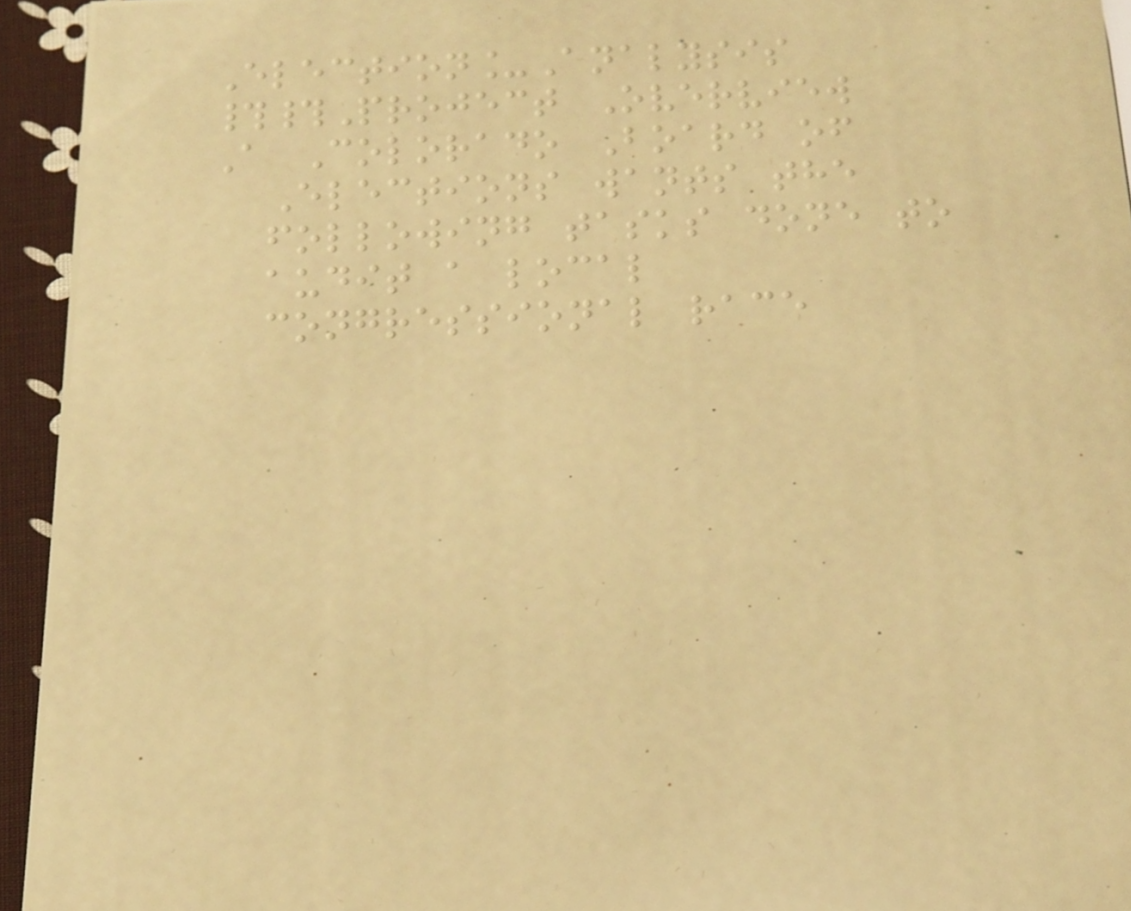Election_Analysis
##Project Overview
A Colorado Board of
Elections wants the
following tasks done to
audit a local
congressional race
